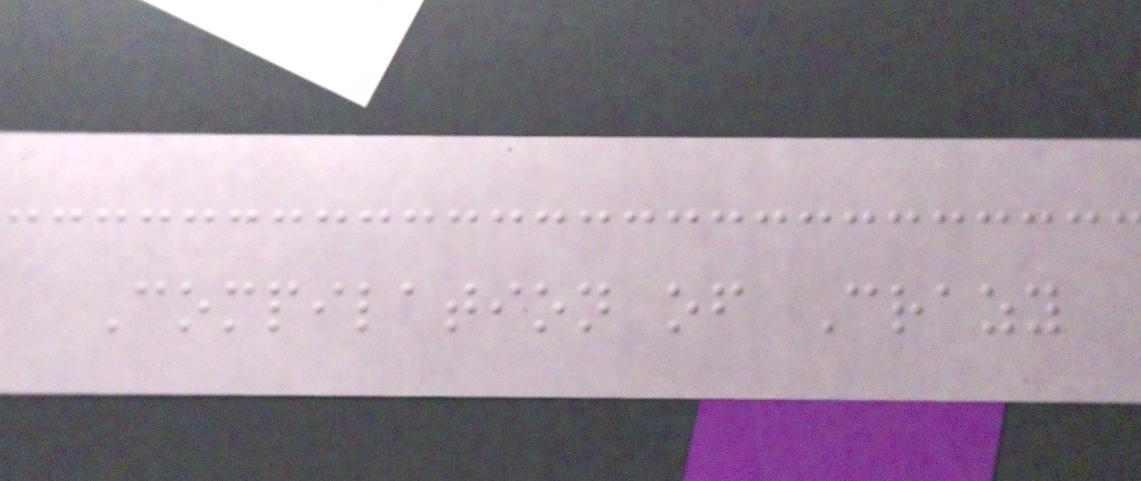Compilation of Crazy
